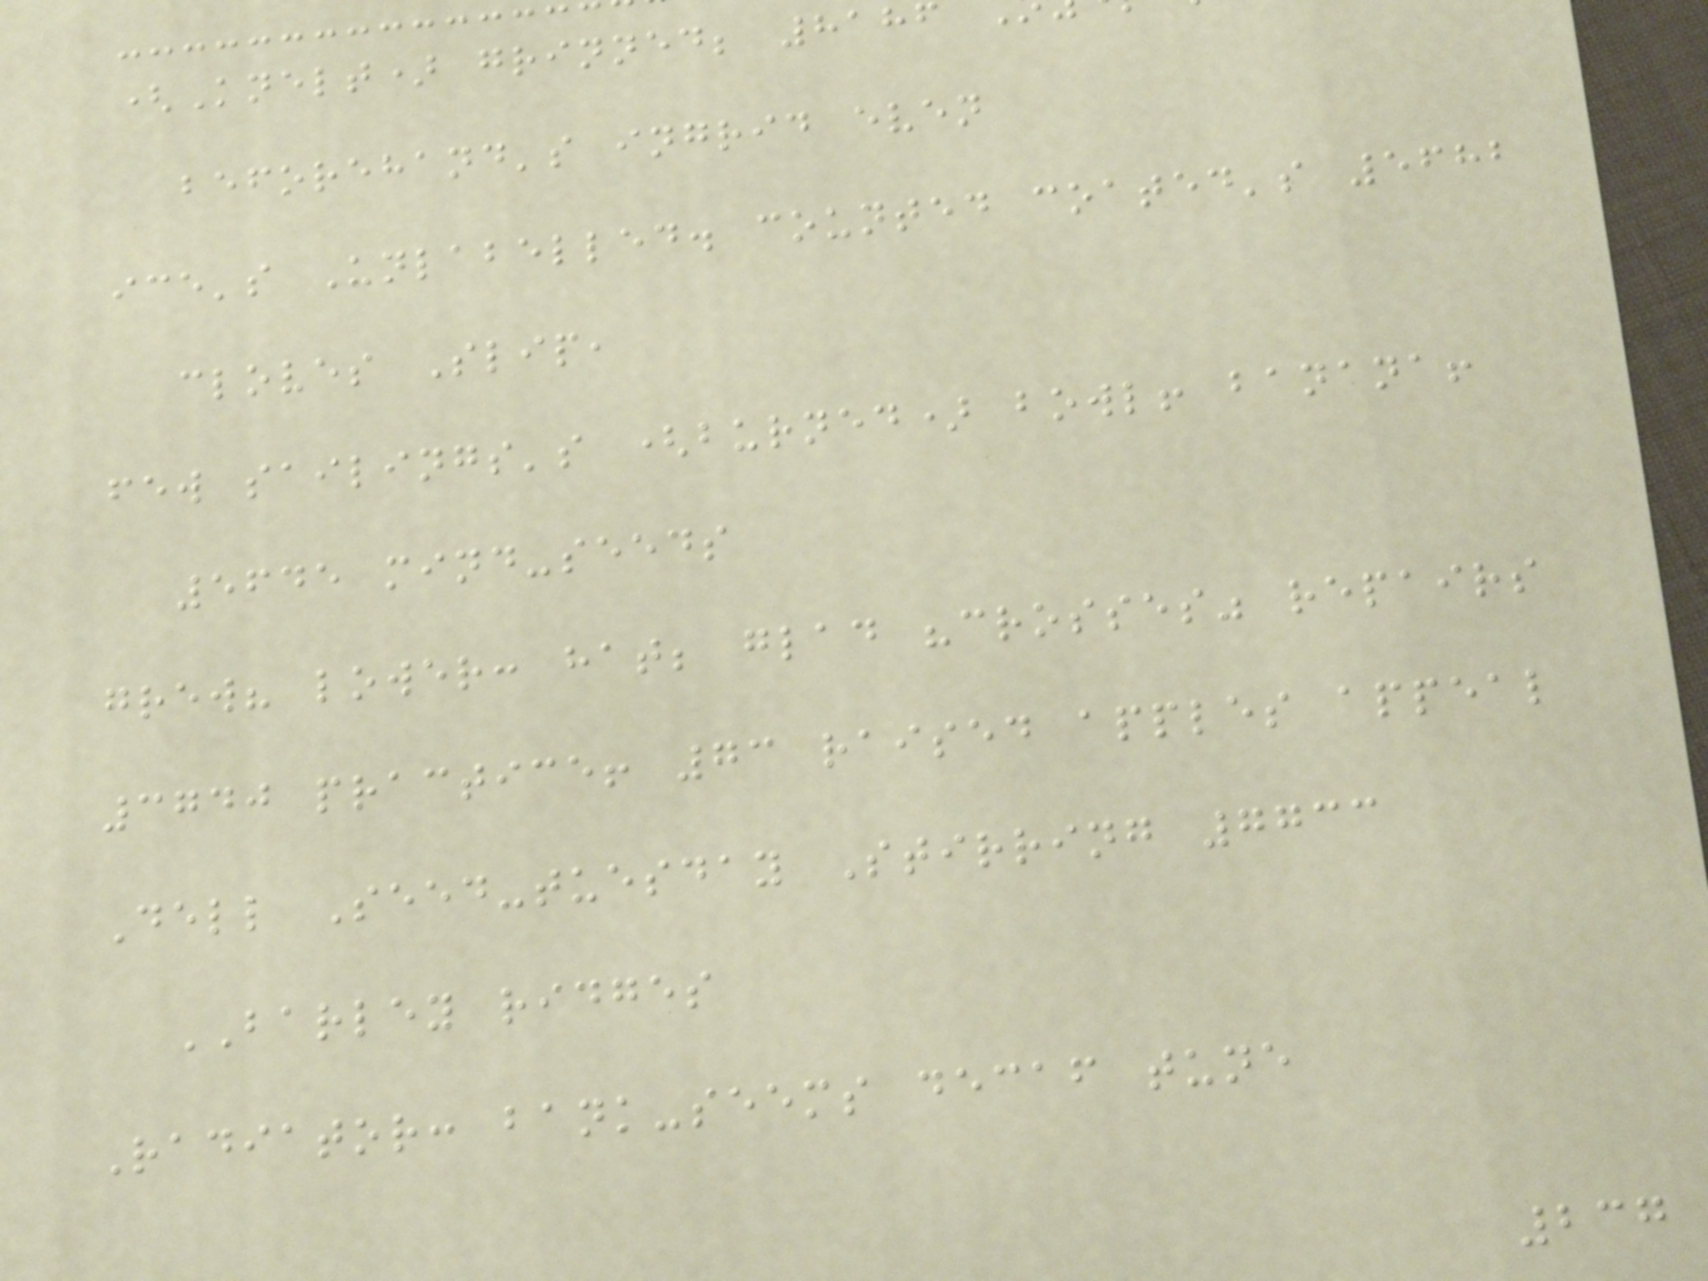(Knelt) grinned; 8186
beforehand's ingrid even
ice's Unlabelled. counted coated's 5682
cloves Slip,
few sailings's (burned) bowl! banana!
5645 mind-seeds
grew? lower: hat; glad "crosses" repairs
3740 practice! 73 raised apples appeal
Dell Seed-tuesday Stirring 7733
BARLEY ridges
Radiator: bank-seems decaf tune
237
